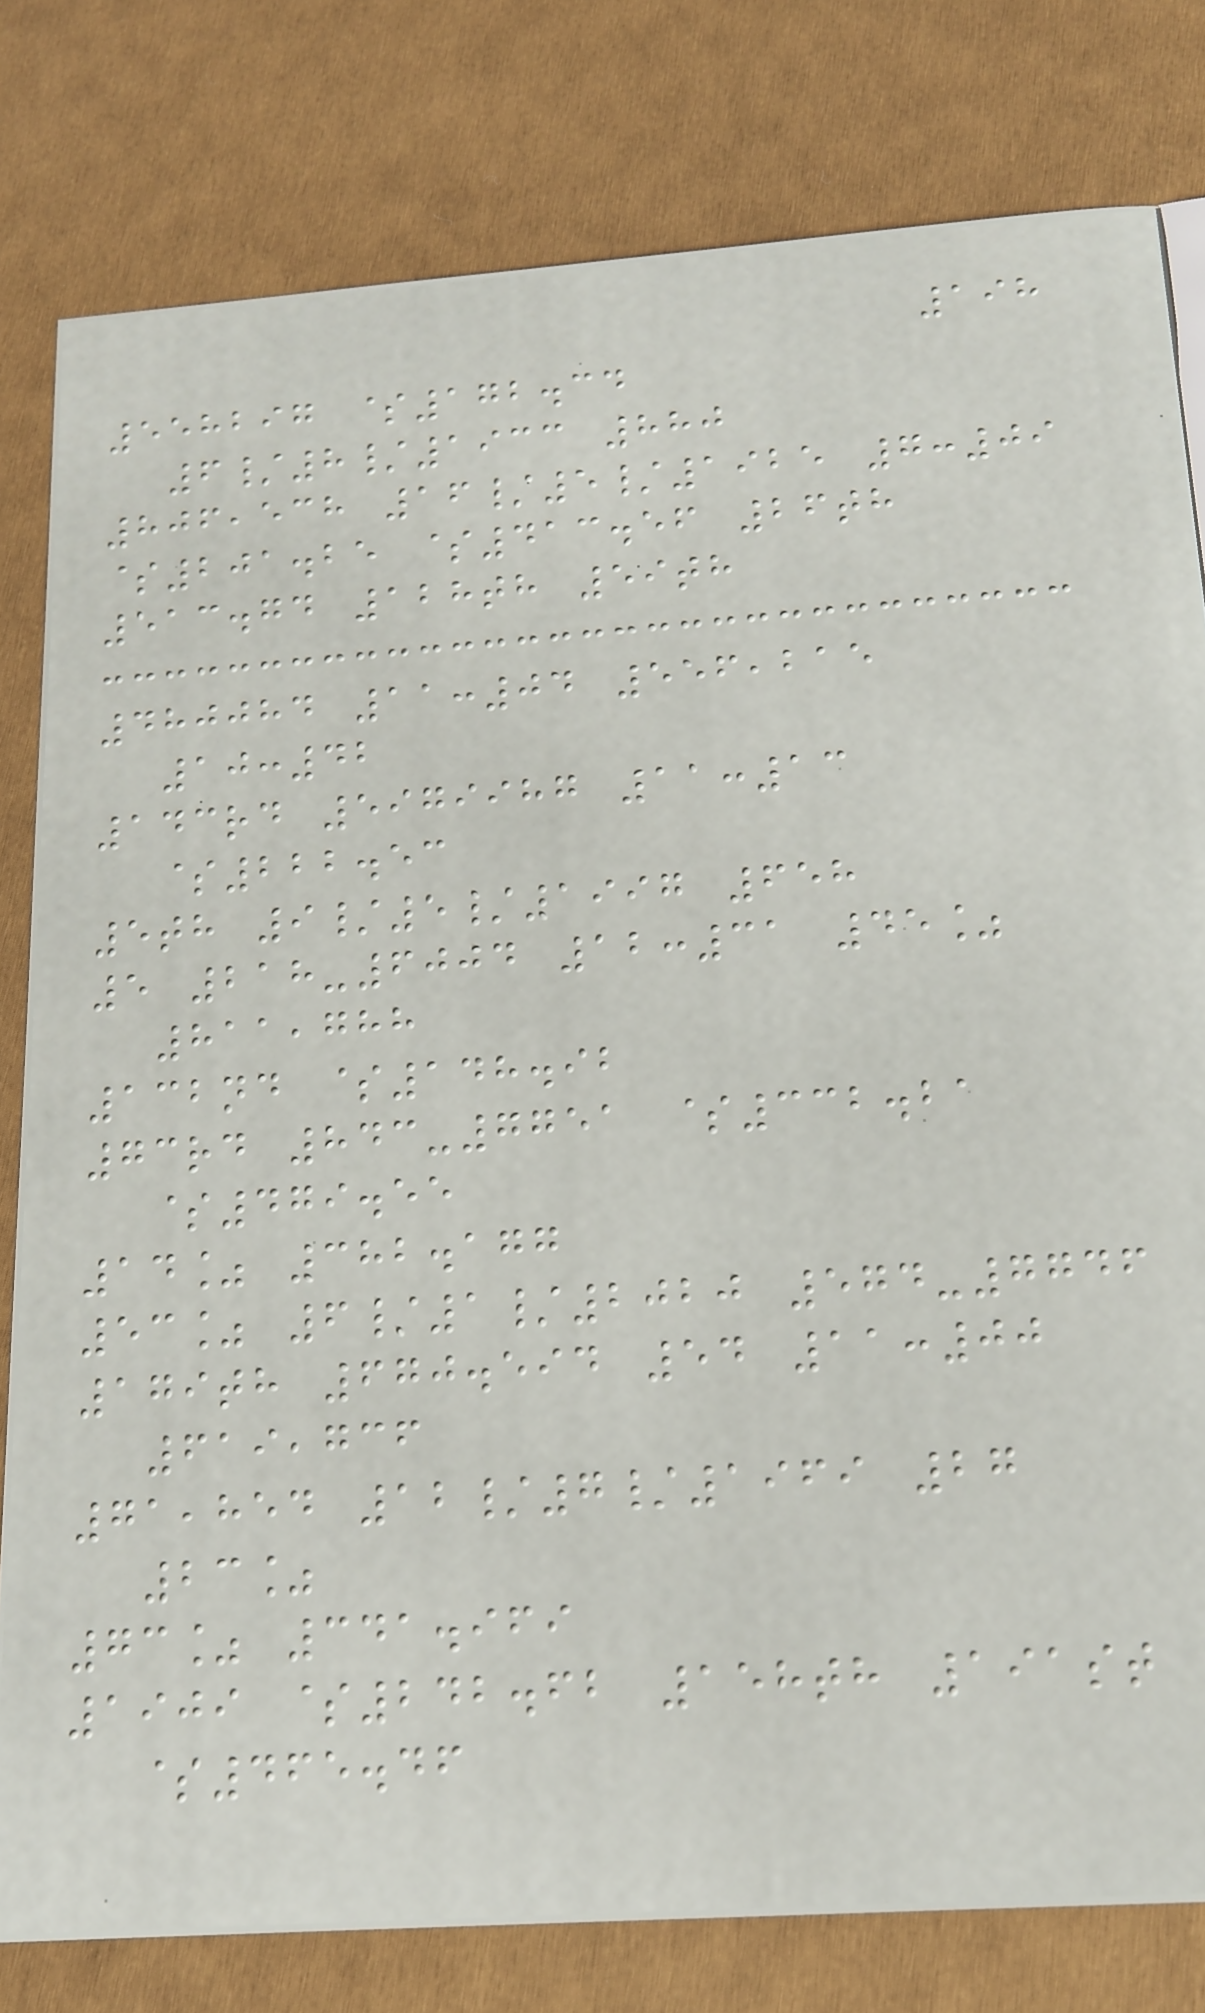198
558297 $172.34
6/8/1933 880
806,538 16/5/1925 7:09
$201.25 $413.56 26th
513.74 128th 59th
480084 11:04 556,215
10:42
143rd 5979987 11:13
$222.53
5th 9/5/1997 658
5 218-6004 12:31 45%
811,788
132nd $148.92
73rd 843-7751 $332.21
$479.55
14% 382.177
53% 6/1/2020 574-7746
179th 670.594 54 11:00
619,736
71,854 12/7/1969 27
23%
73% 341.969
1909 $242.62 158th 191st
$465.46
